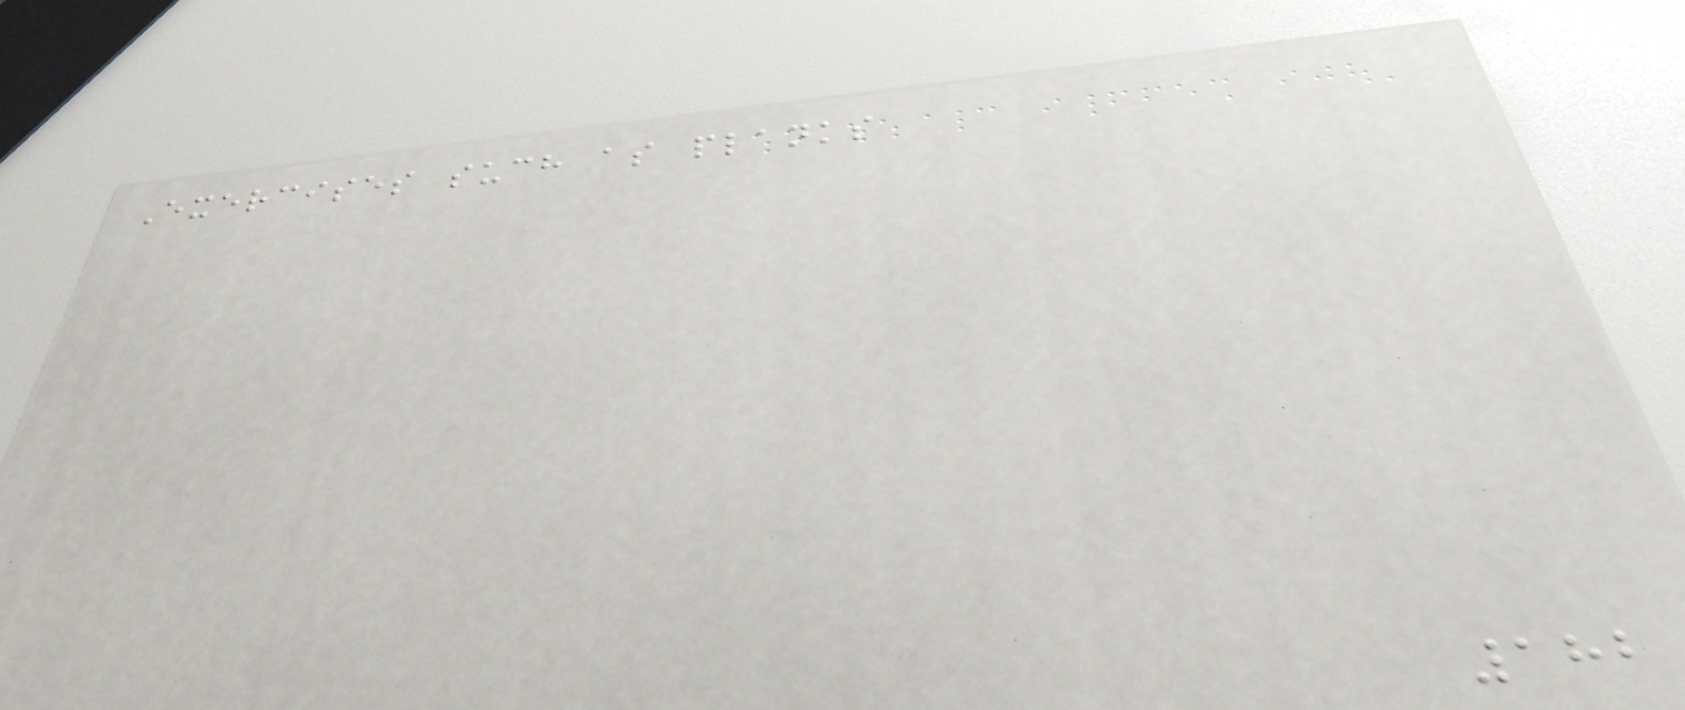Exercises such as planks
182
